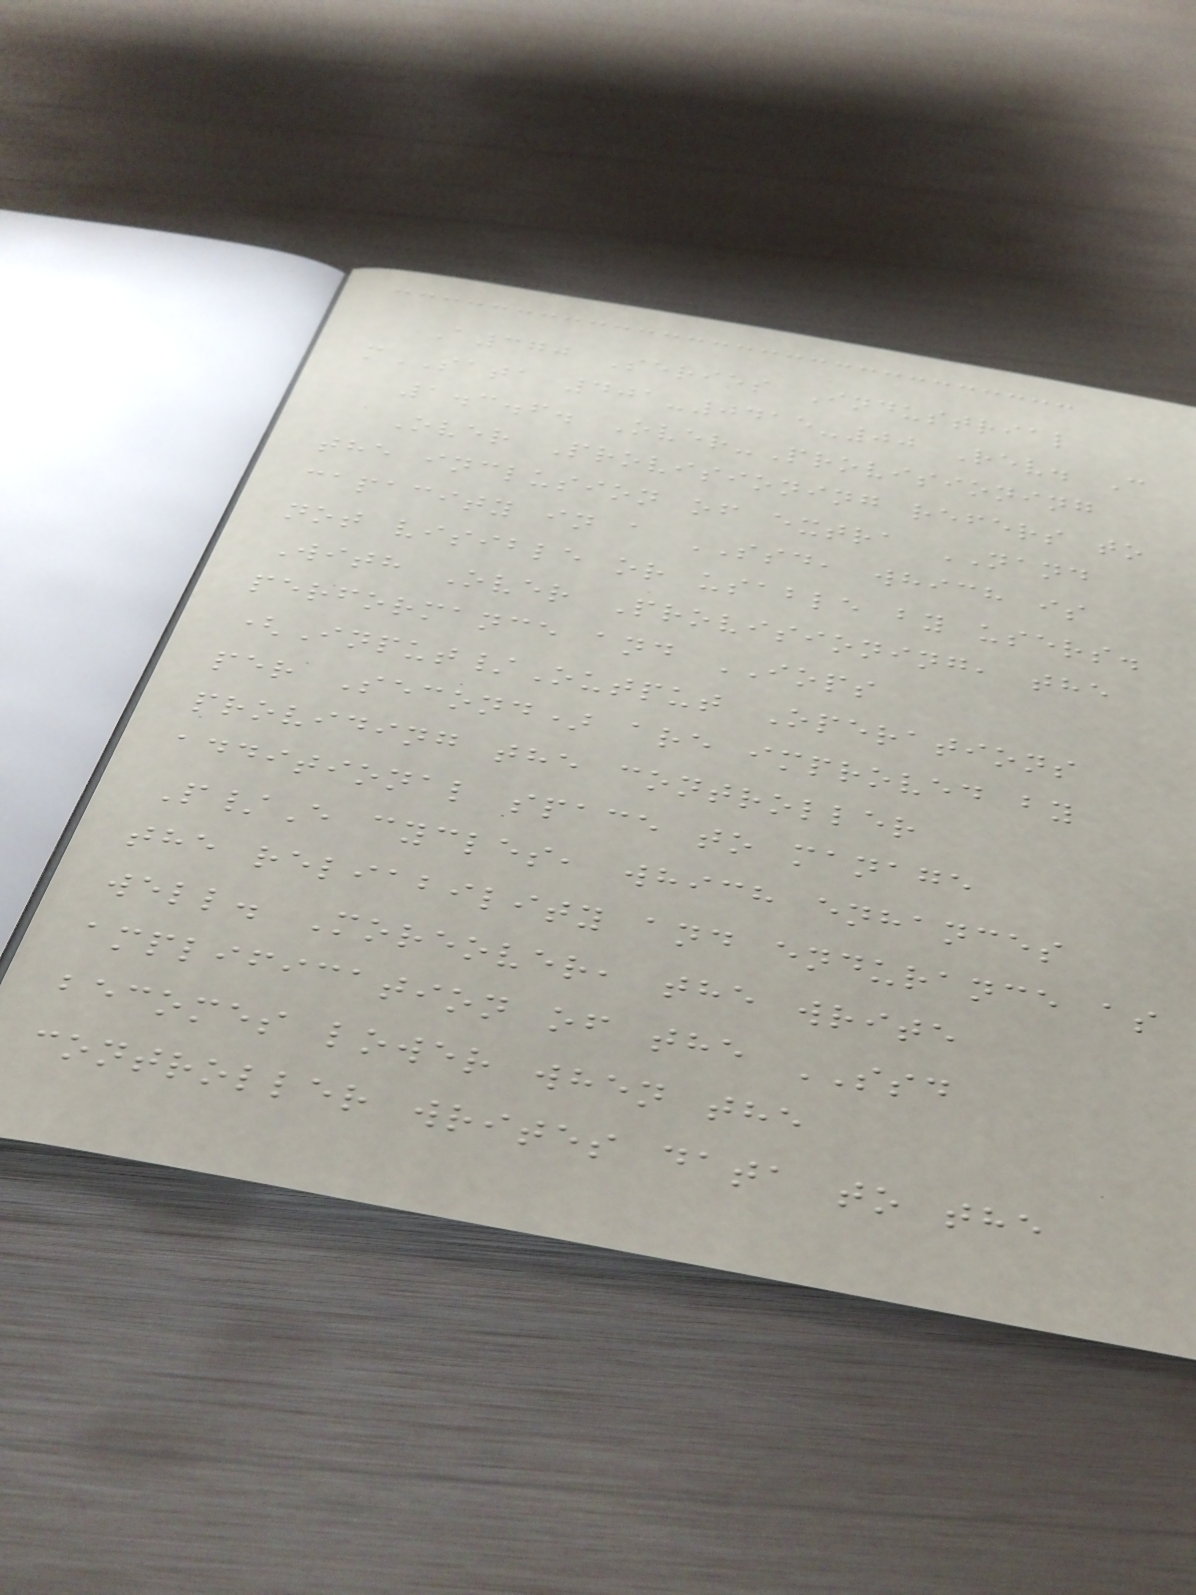A370 Series Industrial
mSATA 401-0415-00 Rev. C
1.3.6. Over-Provisioning
Over Provisioning refers to
the inclusion of extra NAND
capacity in a SSD, which is
not visible or usable by users.
With Over Provisioning, the
performance and IOPS
(Input/Output Operations
per Second) are improved by
providing the controller
additional space to manage
P/E cycles, which enhances
the reliability and endurance as
well. Moreover, the write
amplification of the SSD
becomes lower when the
controller writes data to the
